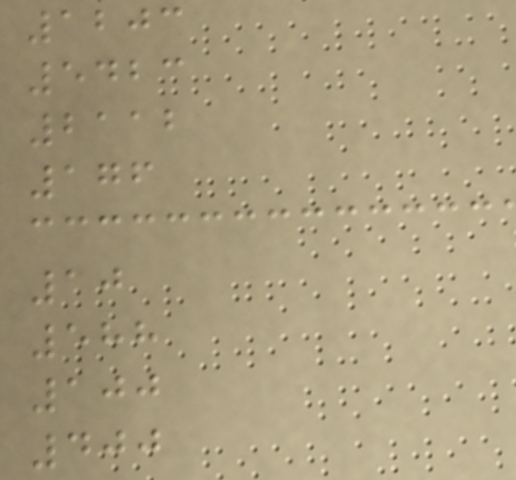1203
5423
2112
176
10
588
100
400
